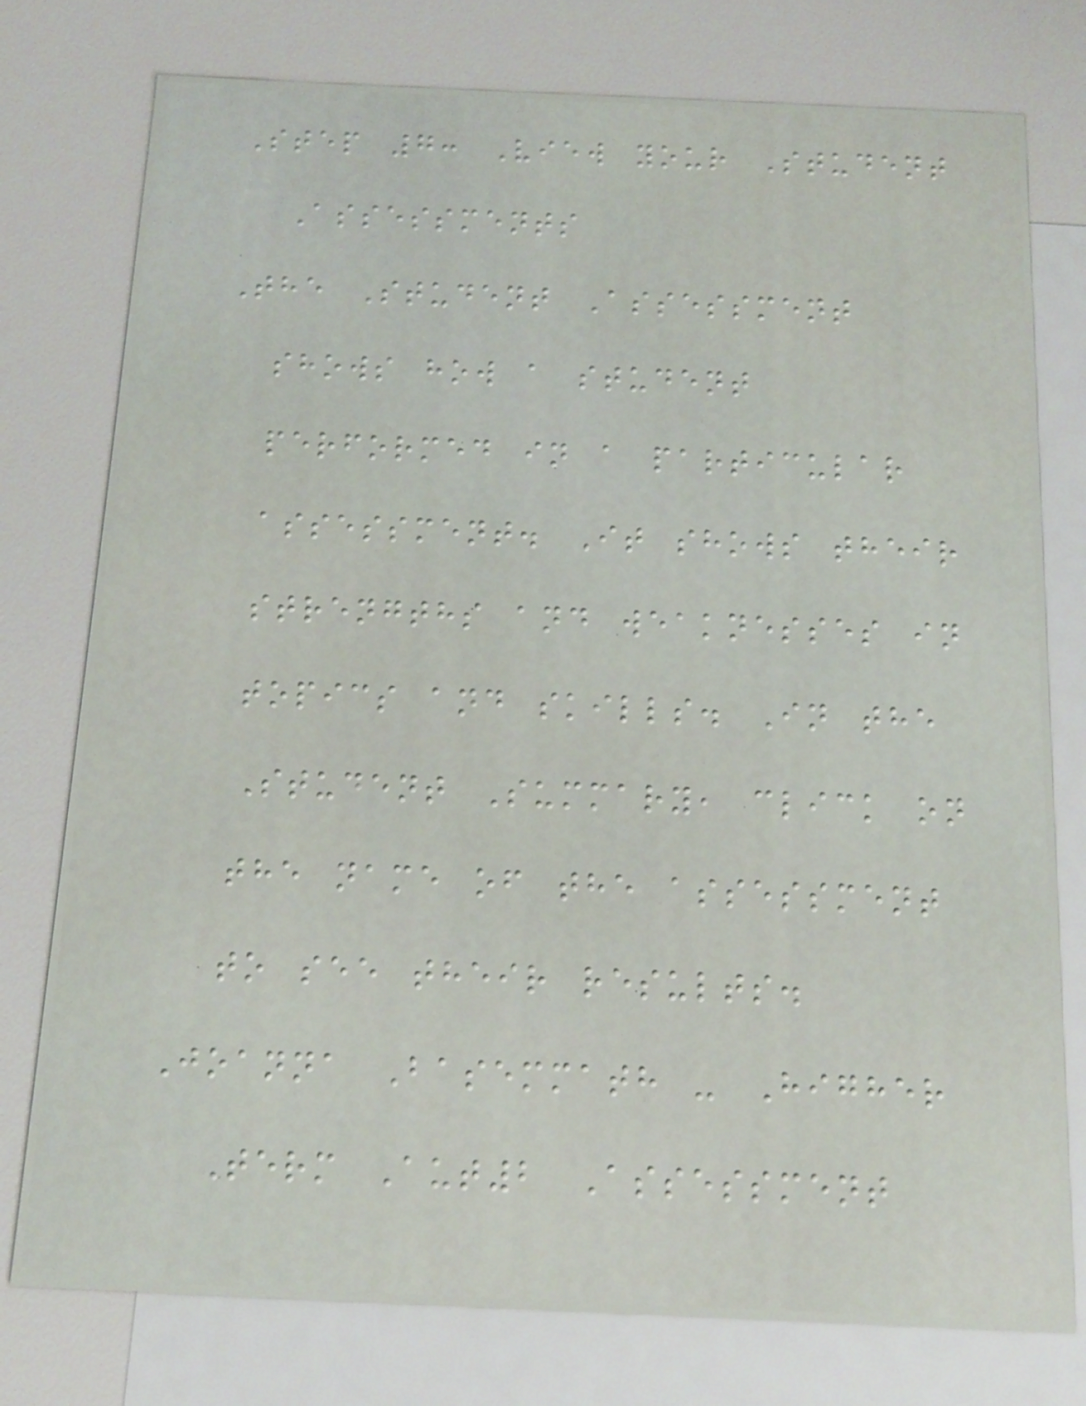Step 7: View your Student
Assessments
The Student Assessment
shows how a student
performed in a particular
assessment. It shows their
strengths and weaknesses in
topics and skills. In the
Student Summary, click on
the name of the assessment
to see their results.
Joanna Basemmath - Higher
Term Aut2 Assessment
